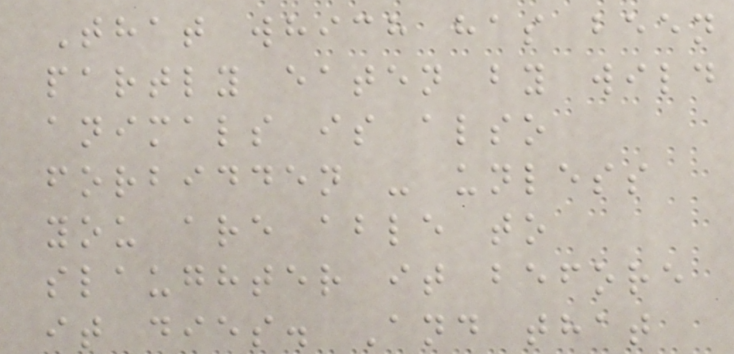That which has been
partly eaten by wild
animals is also
forbidden - unless
you are able to
slaughter it before
it dies. And that
